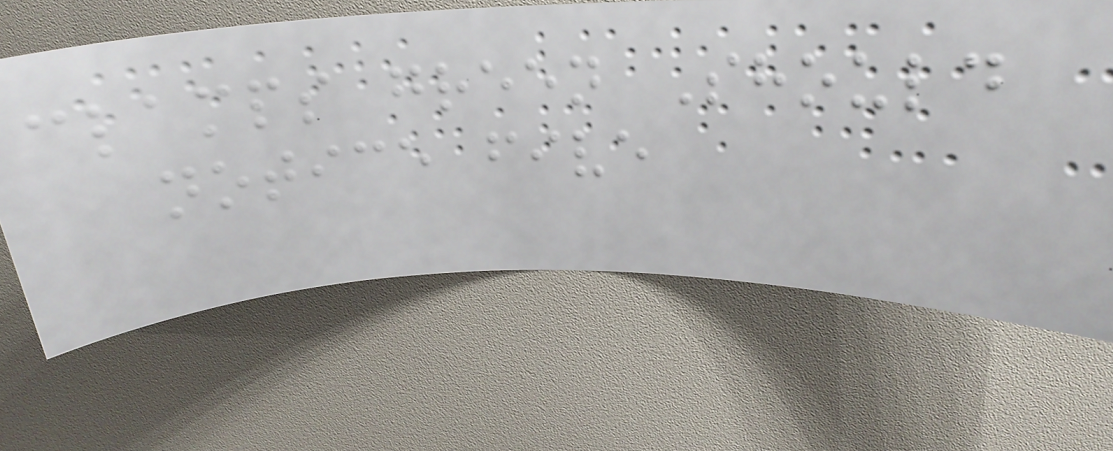clamps green Should
notice five
